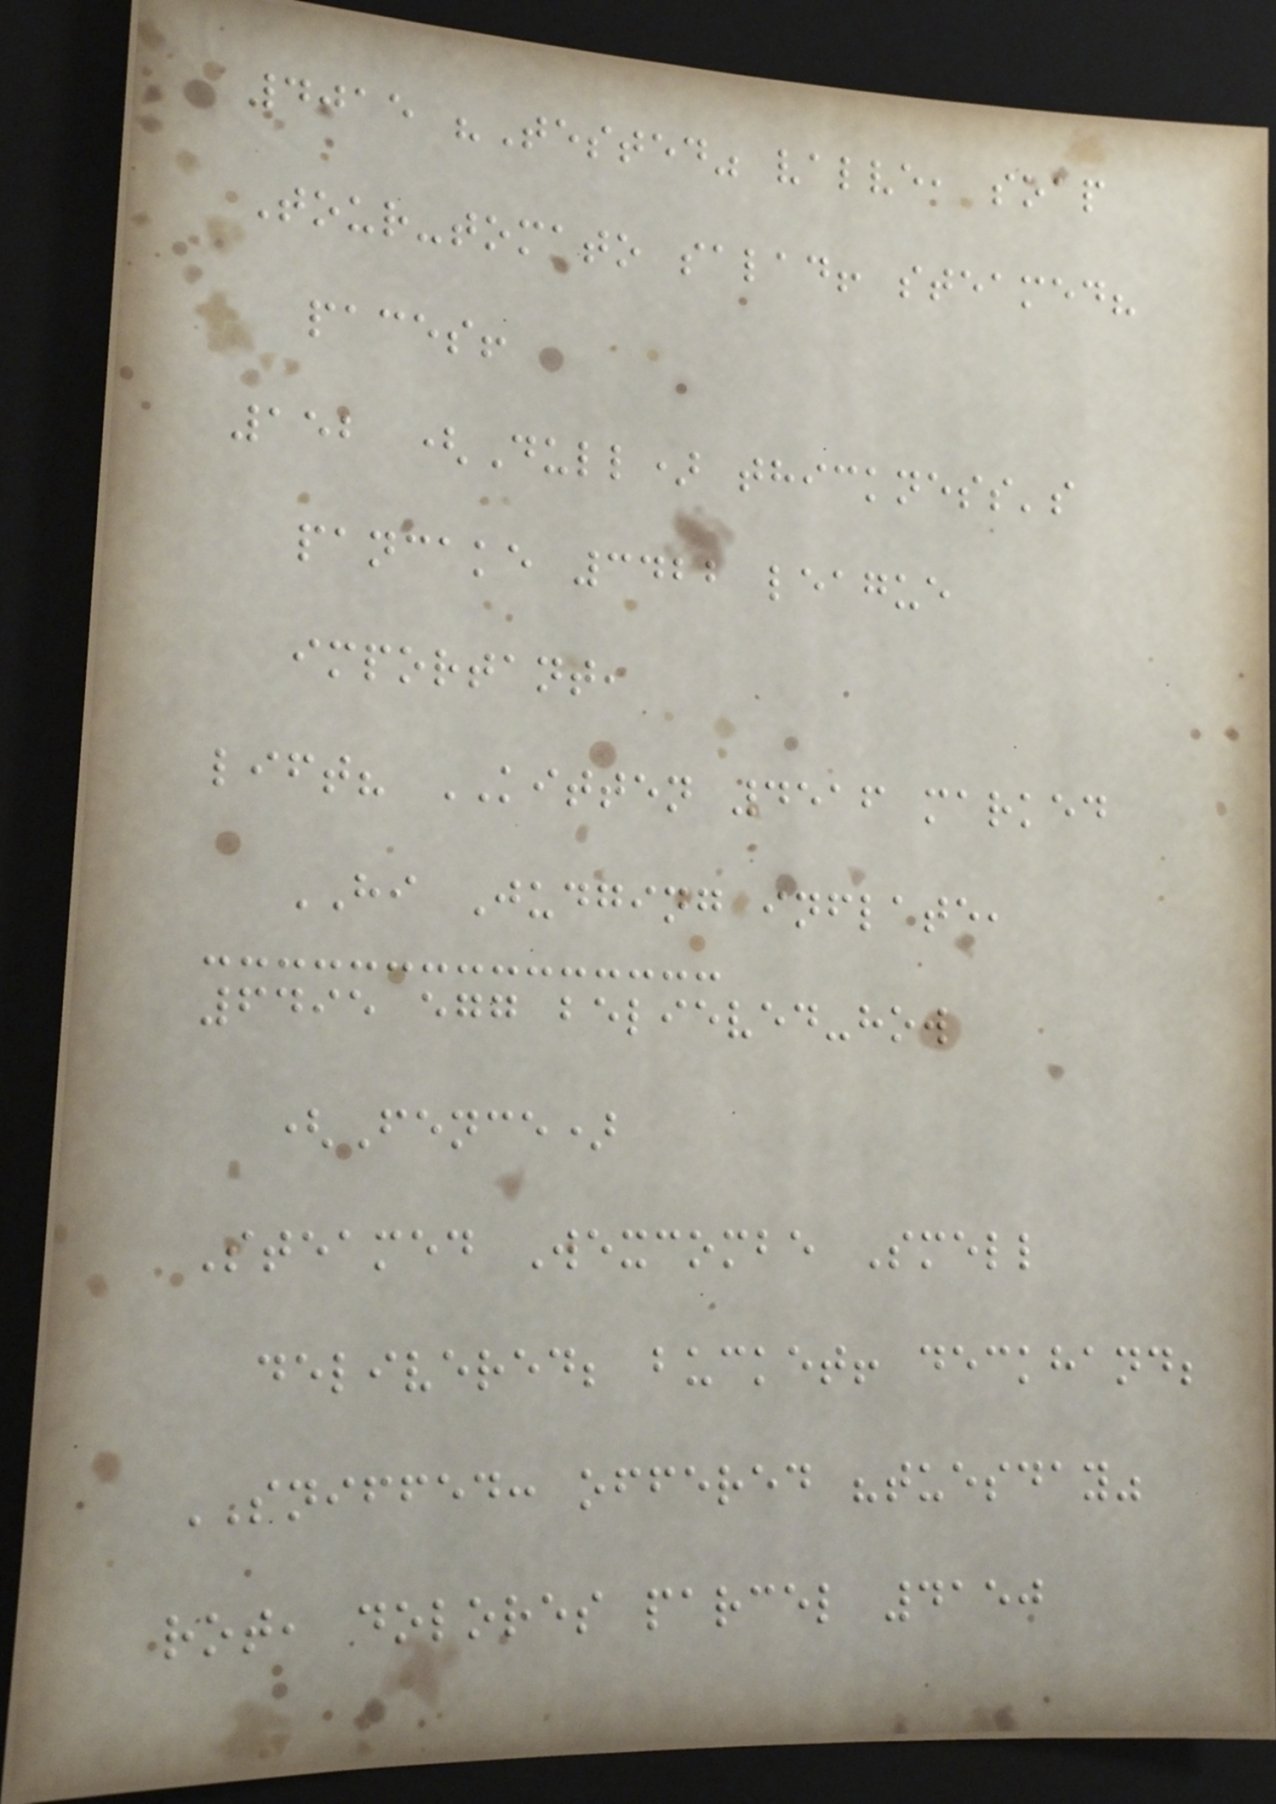4015 "Tested" valve, soap
Tour-tomato salad! steamed?
paces!
152 (Dull) thickness's
pancake 3422 league
important,
lift? KITTEN 4516 marked
HI Judging inflate,
6495 egg believed-how
(Fence)
Steamed Wexcombe Smell
delivered; bucket! deckhand;
SNIFFED: offered "tuesday"
rot, dolores parcel 4150
